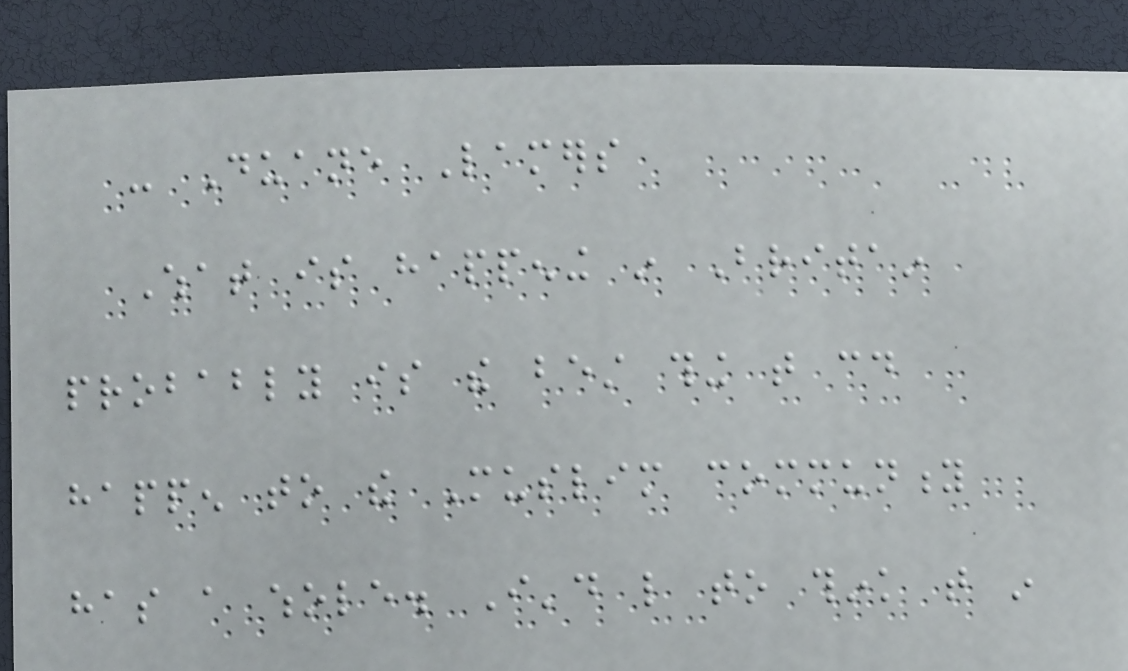- Duane Lamers
What is happening in Britain
probably is the best thing that could
happen to the Muslim community
has a whole. I'd like to think that in
